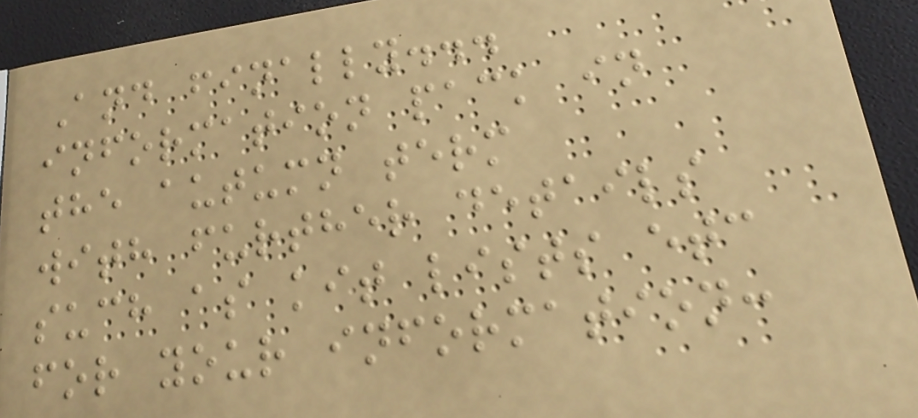And finally...
information pack in
the autumn term
with further details
such as kit lists etc
for your information:
